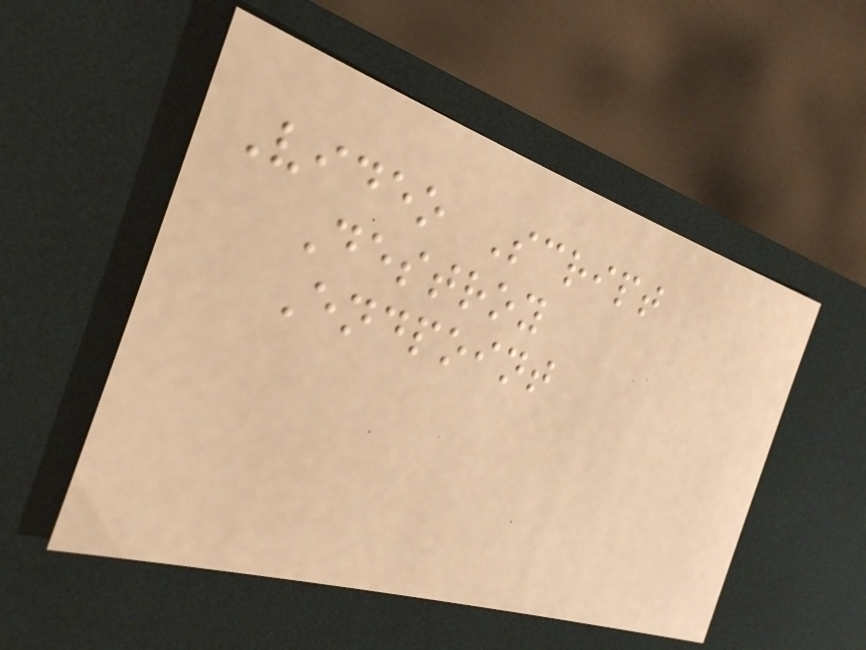Video Script
Destroy
Endpoint
